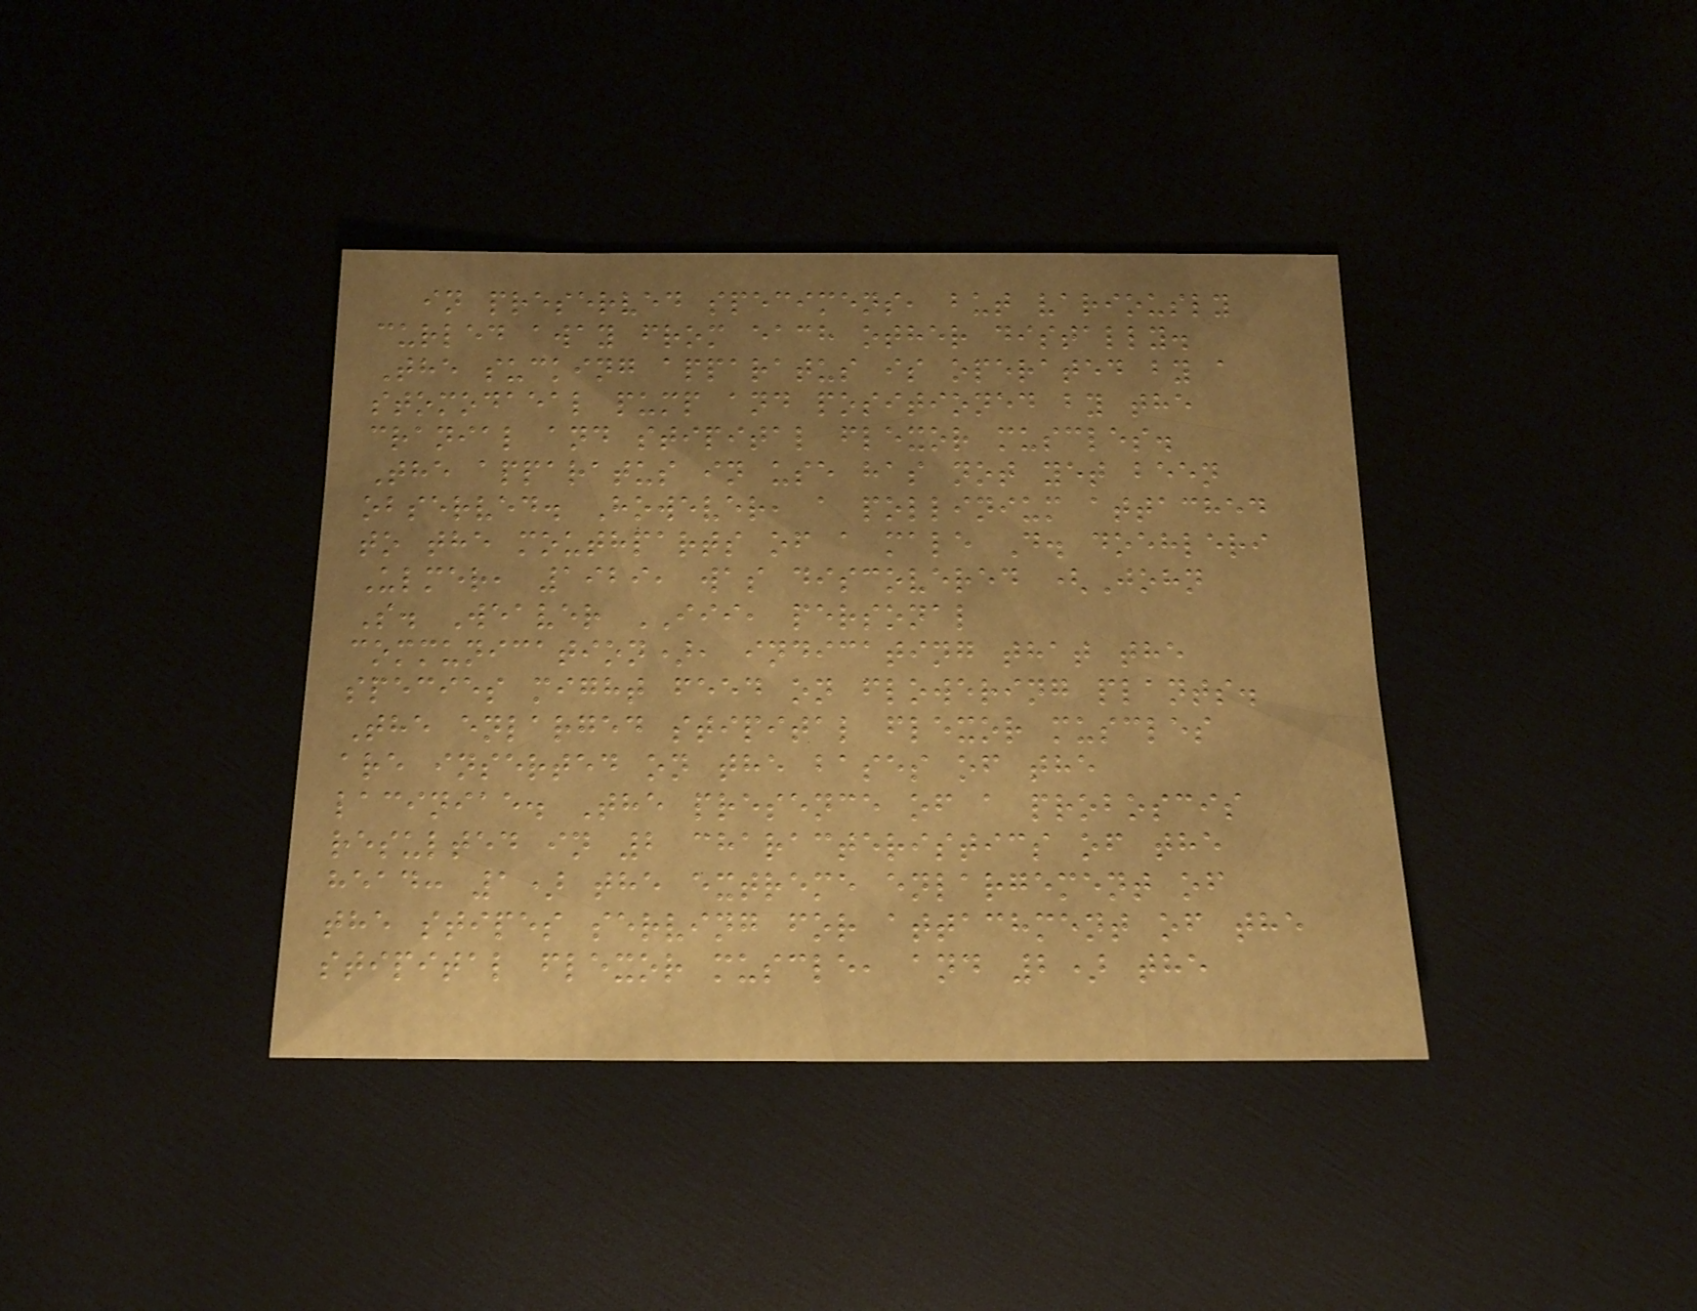in preserved specimens, but variously
curled away from each other distally.
The sucking apparatus is operated by a
stomodaeal pump and positioned by the
cranial and stipital flexor muscles.
The apparatus in use has not yet been
observed. However, a pollinium attached
to the mouthparts of a male D. doehleri
Ulmer, 1929, was discovered (John
S. Weaver III, personal
communication), indicating that the
species might feed on flowering plants.
The enlarged stipital flexor muscles
are inserted on the bases of the
laciniae. The presence of a proboscis
resulted in 2 characteristics of the
head: 1) the extreme enlargement of
the stipes serving for attachment of the
stipital flexor muscle, and 2) the
